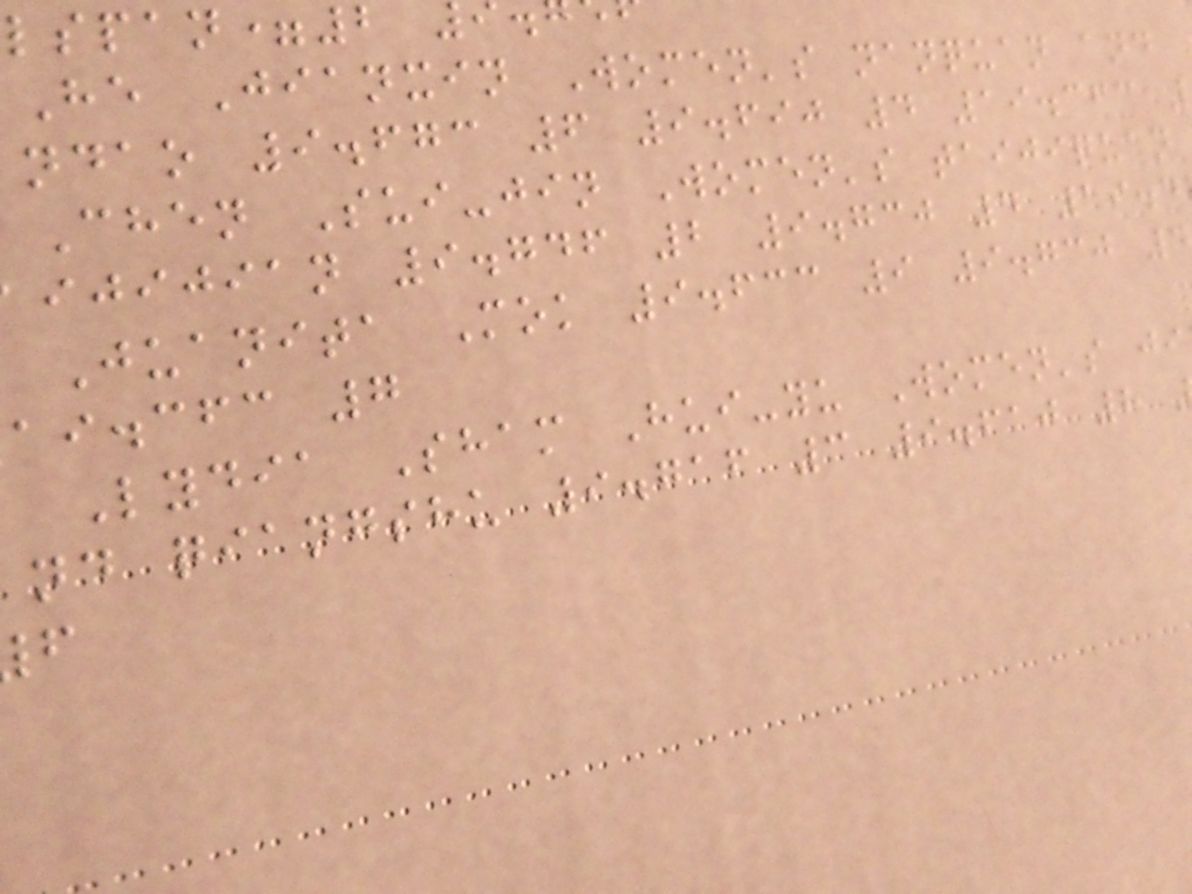lspan=2
He Jianxin Women's nanquan and
ndao 9.673 6 9.690 4 19.363
Chen Sui-jin Women's taijiquan
ijijian 9.746 2 9.730 4 19.4
Juanita Mok 9.633 9 9.730
ai.cfc 7
Lydia Sham Hui-yu Women's ji
nd qiangshu 9.716 3 9.610 8
